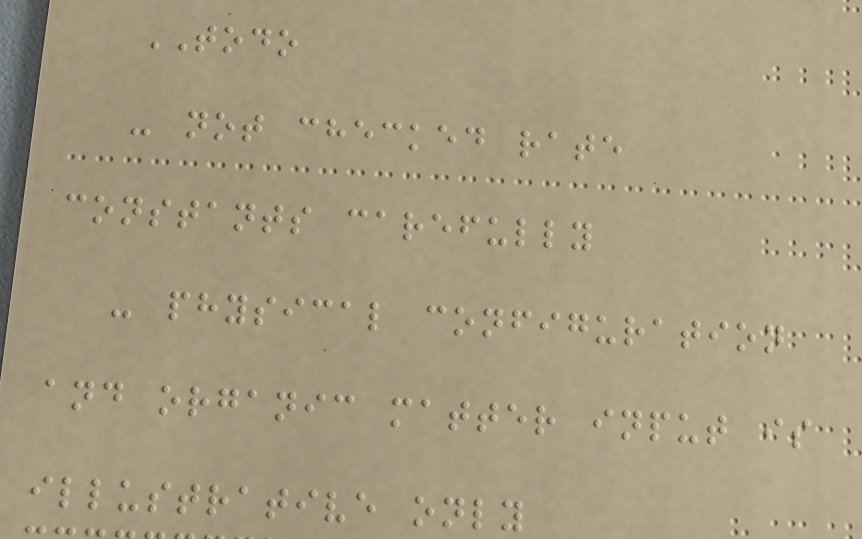TODO
- not checked rate
constants carefully
- physical configuration
and organic matter input is
illustrative only
